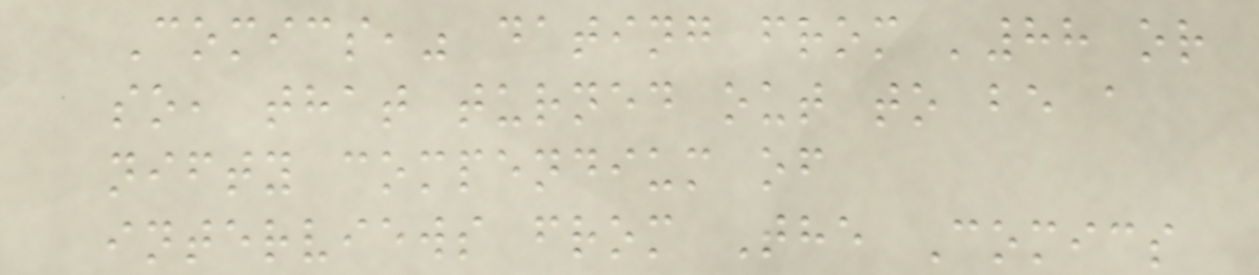Comics," dating from '88 or
so, that turned out to be a
nifty compendium of
interviews from The Comics
